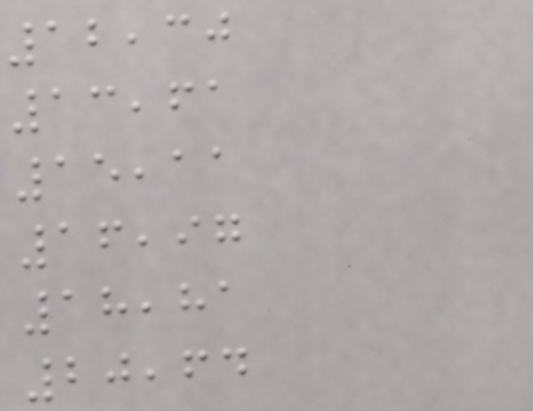12,30
13,61
15,11
16,97
18,81
20,64
